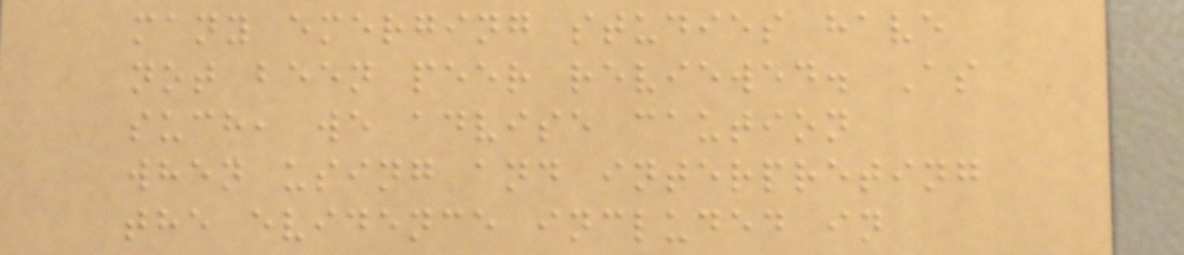many emerging studies have
not been peer reviewed. As
such, we advise caution
when using and interpreting
the evidence included in
